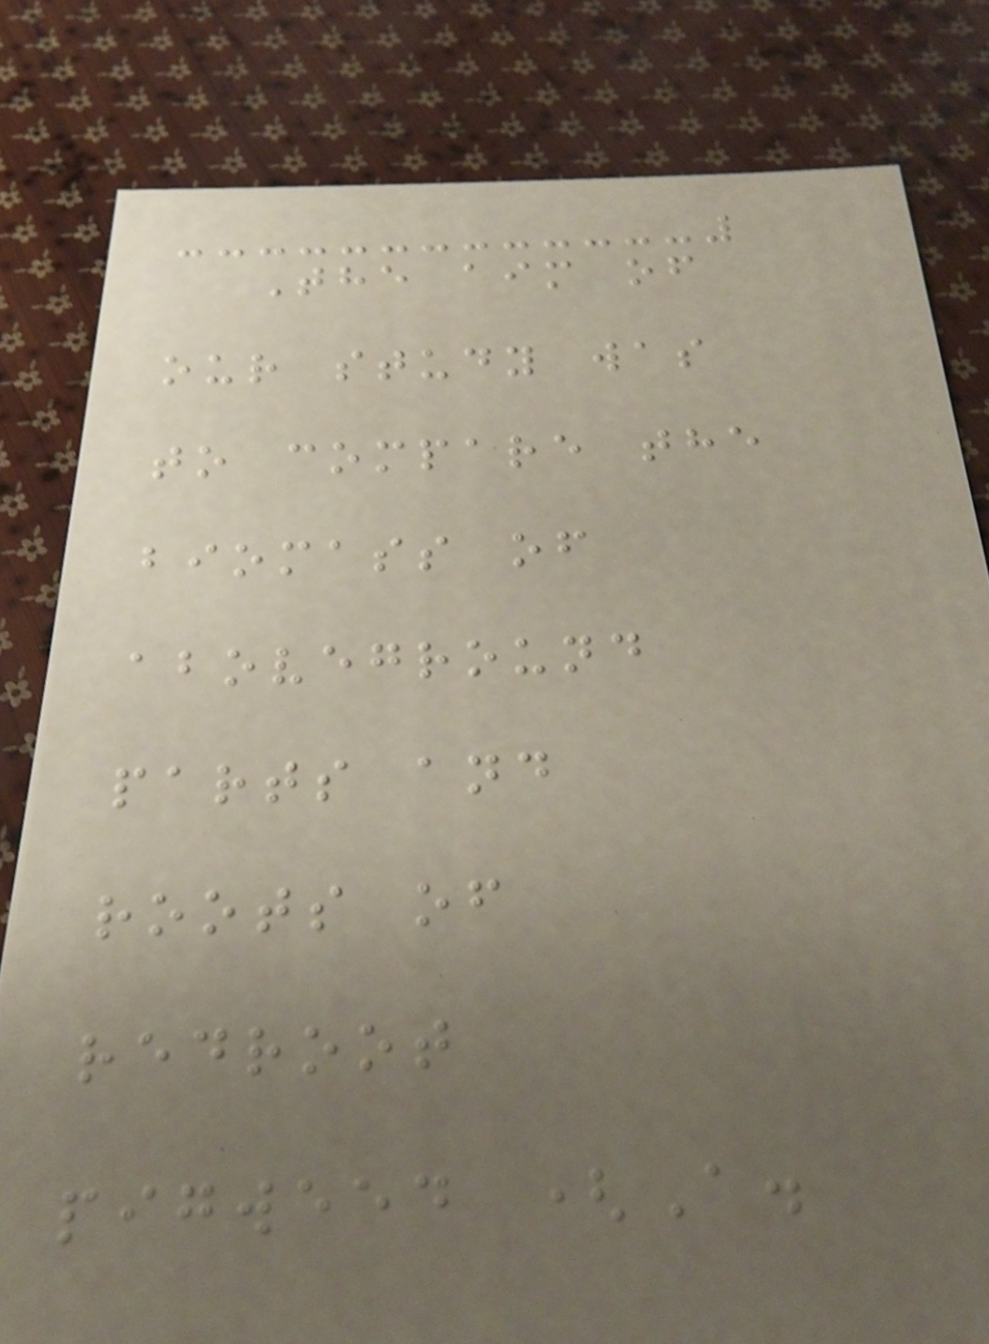The aim of
our study was
to compare the
biomass of
aboveground
parts and
roots of
redroot
pigweed (A.
